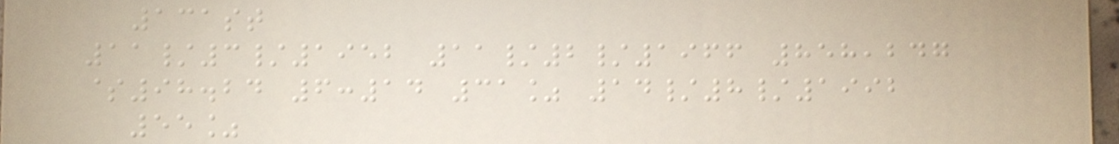131st
11/3/1952 11/2/1966 858,247
$98.24 6:14 31% 14/8/1992
55%
